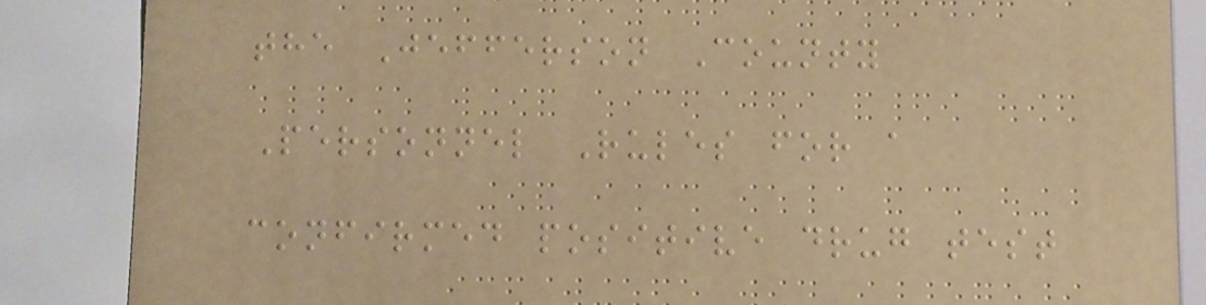the Jefferson County
Personnel Rules for a
confirmed positive drug test
